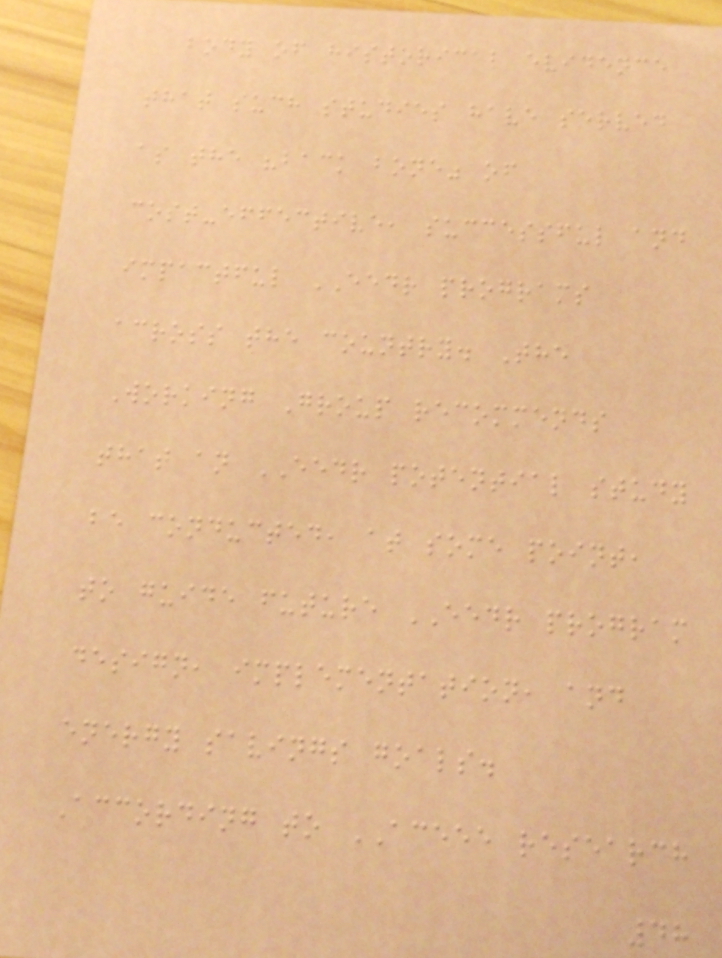body of historical evidence
that such studies have served
as the "back bone" of
cost-effective, successful and
impactful EEDR programs
across the country. The
Working Group recommends
that an EEDR potential study
be conducted, at some point,
to guide future EEDR program
design, implementation, and
energy savings goals.
According to ACEEE research
48
